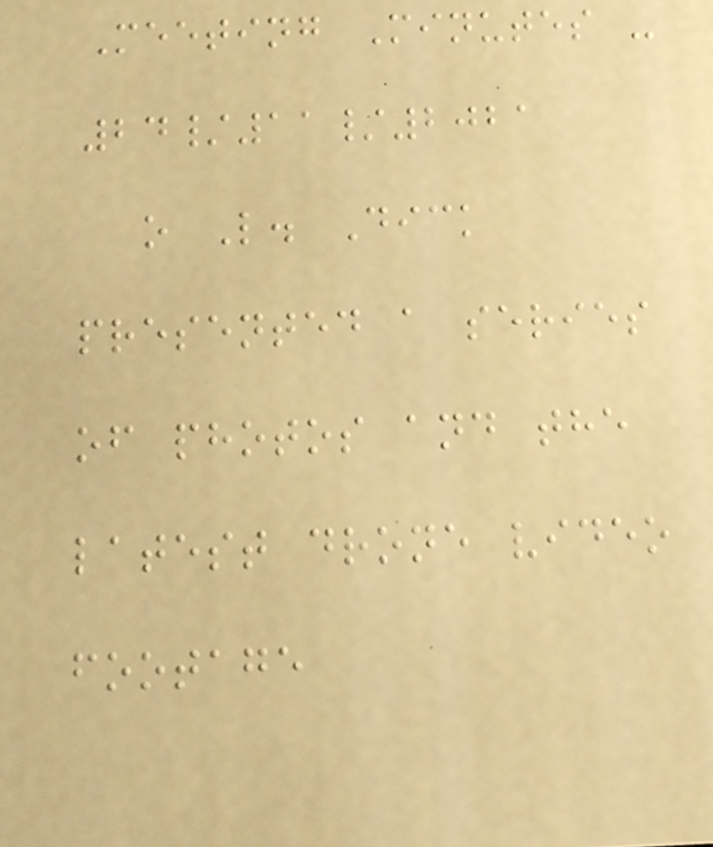Meeting Minutes -
24/11/2021
o L. Dick
presented a series
of photos and the
latest drone video
footage
